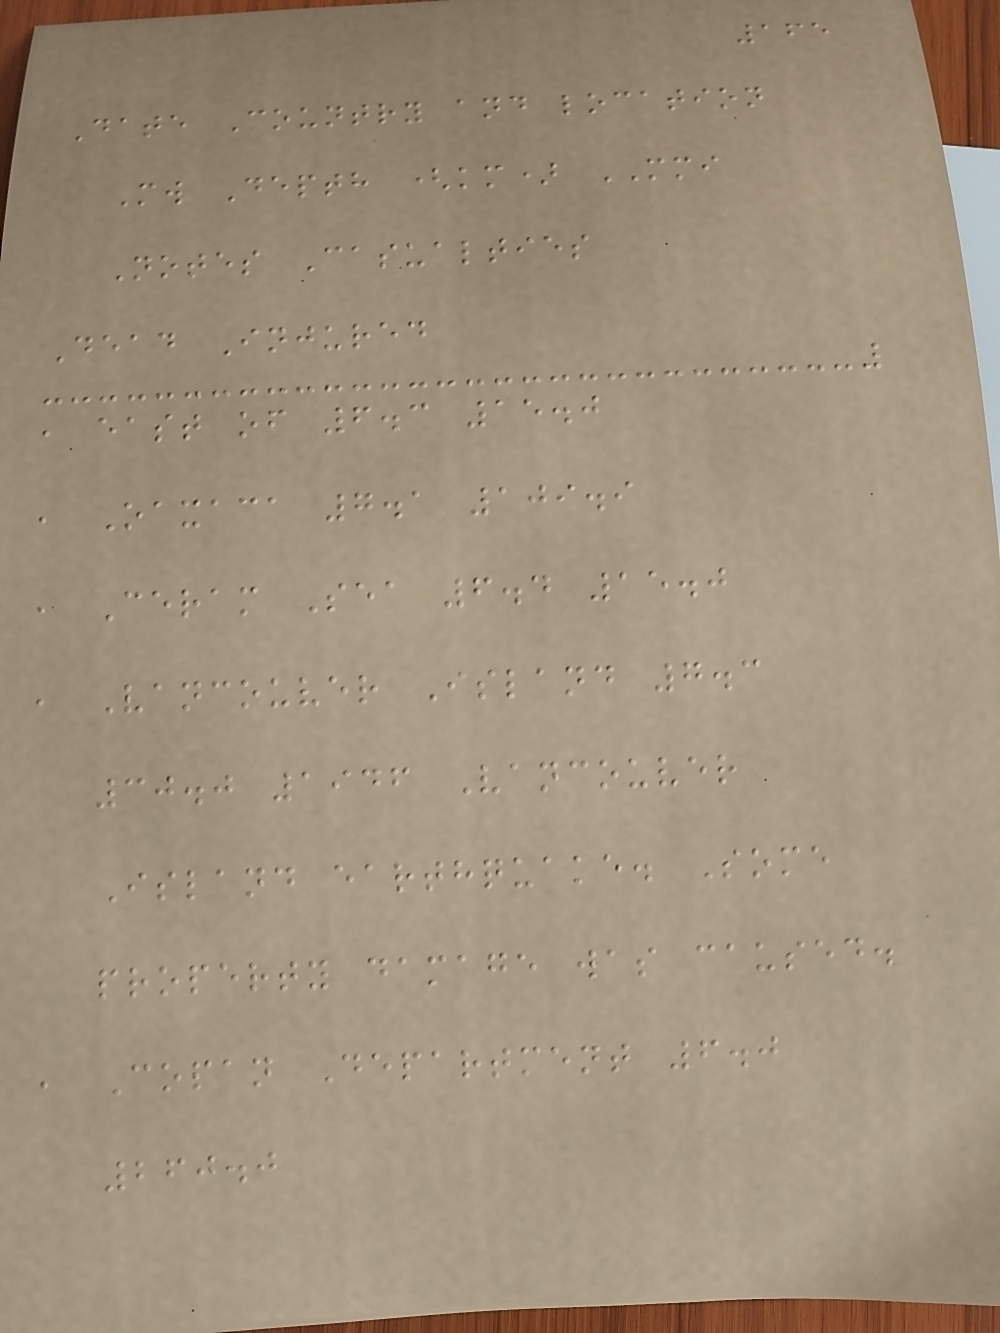165
Date Country and location
Mw Depth (km) MMI
Notes Casualties
Dead Injured
, east of 6.3 15.0
, Oaxaca 7.1 109.9
, Ceram Sea 6.4 15.0
, Vancouver Island 7.3
30.0 1946 Vancouver
Island earthquake. Some
property damage was caused.
, Copan Department 6.0
260.0
